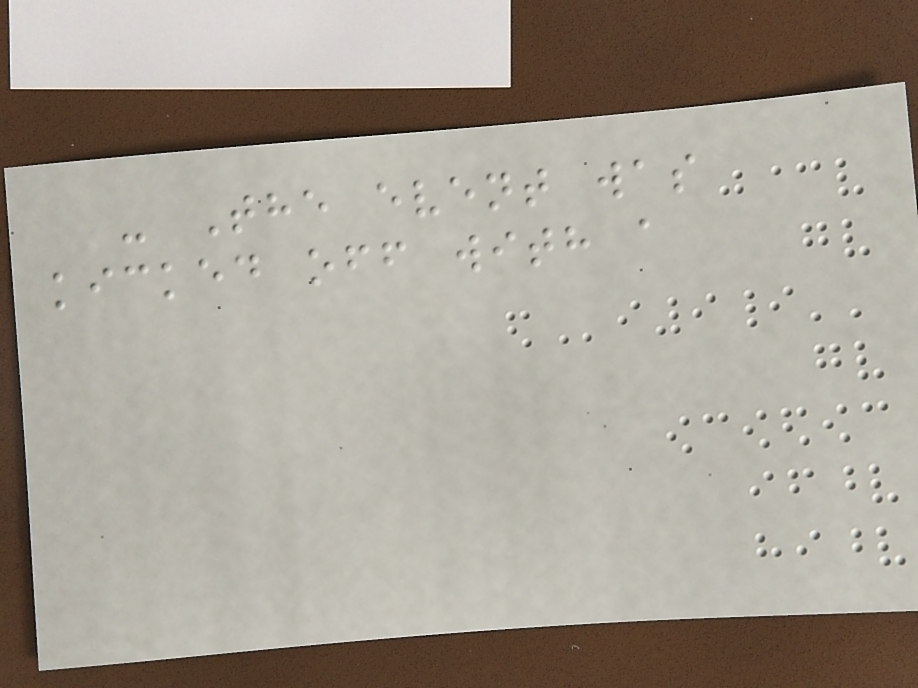- The event was
kicked off with a
